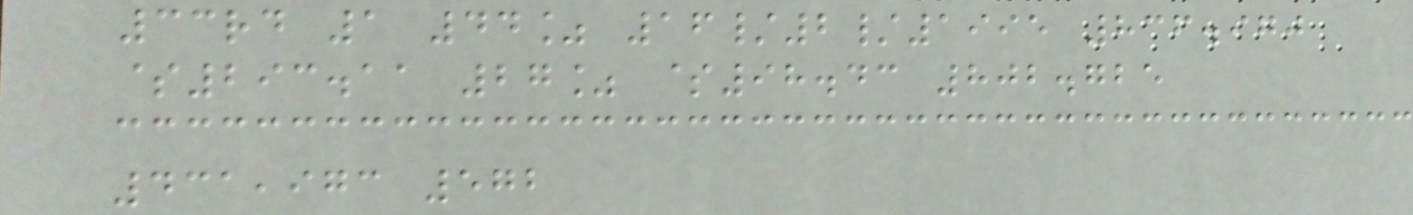33rd 1 44% 16/2/1995 836.970
$293.11 27% $98.43 802.725
431,973 572
